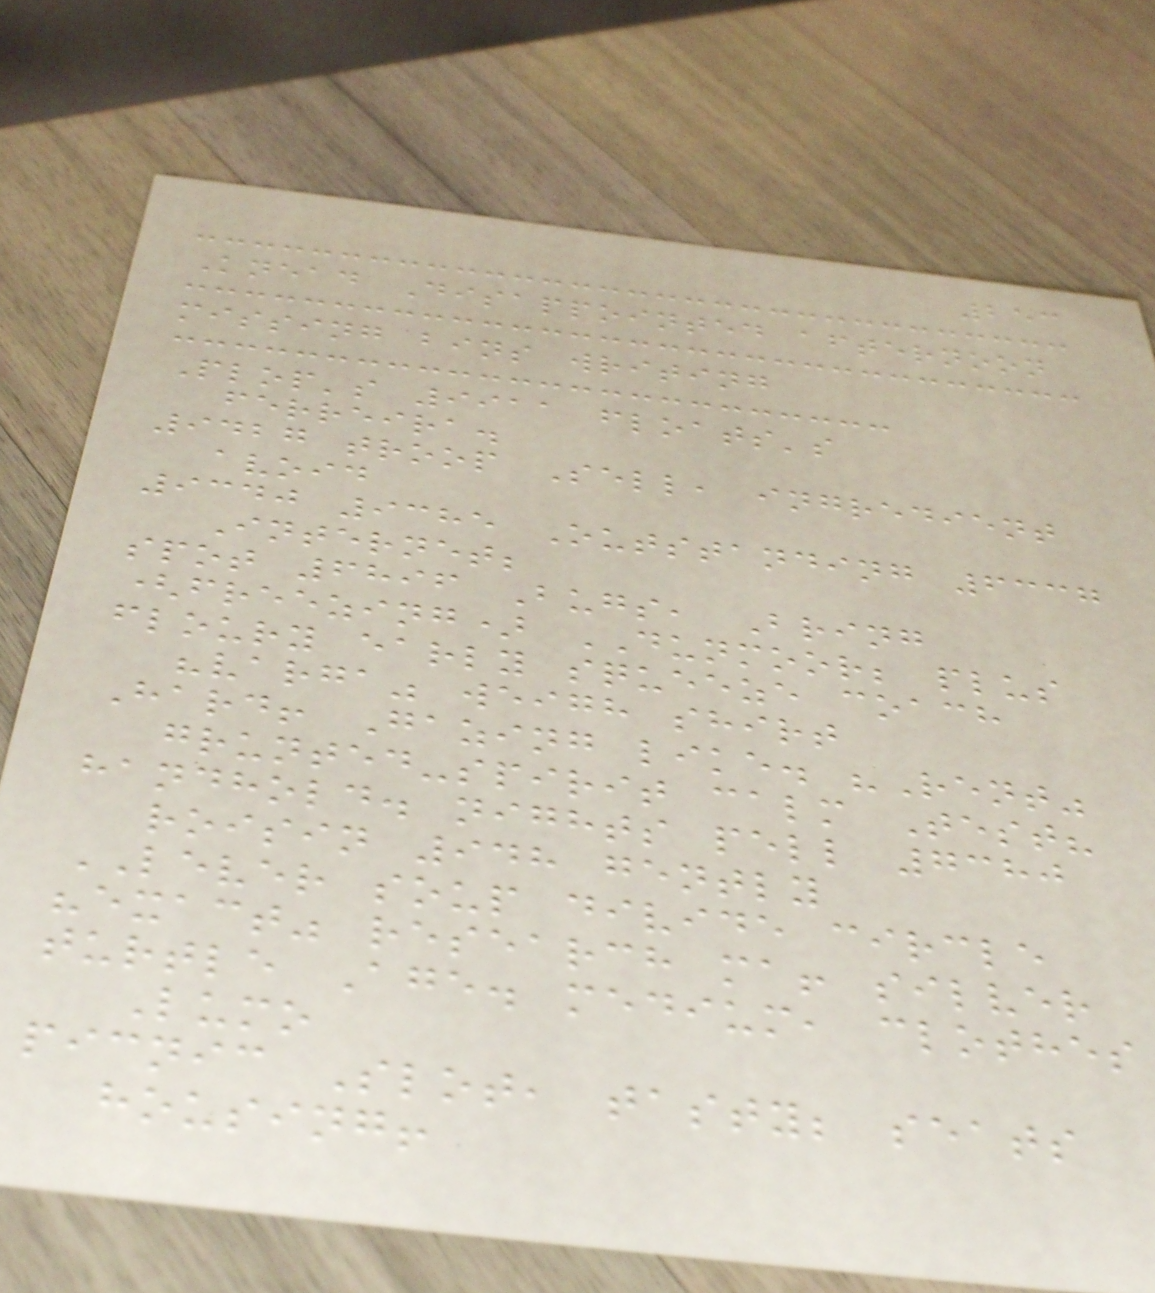253
Knead Disappointed afternoon
missing bins writing
Plop's 9911 floats's
ferreira.
9427 troop Sell, ingredient
avoid
9340 9385 Outstanding 6337
Internet;
spot 6896 Bugs, Bring
(freezing) DUNMOOR; plus
floury early squeeze coach
"varga" weigh shirt
Hard! Gazing like. "Rent"
grunted-spirit calm Test?
handhold. nights pell 7380
roisin 948 gently
LEVER soup divide circle
"exact" research ma! silver
turtle Age. medium, clothes
Lumo
picnic Slot, tasty; seats
housing!
